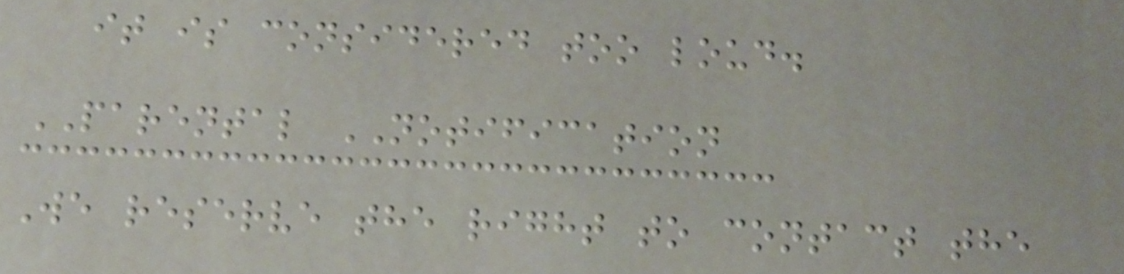it is considered too loud.
PARENTAL NOTIFICATION
We reserve the right to contact the
